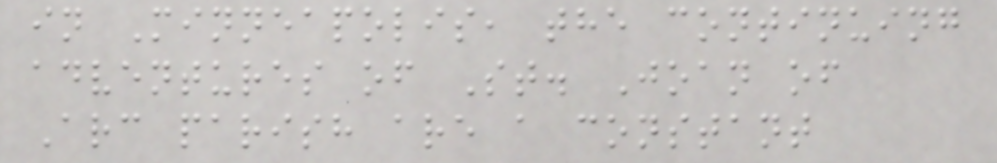in Minneapolis, the continuing
adventures of St. Joan of
Arc parish are a constant
